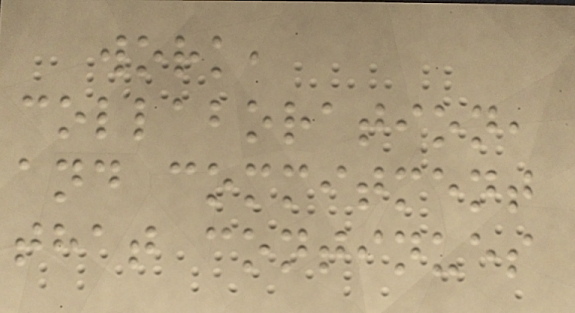work,
collaboration,
and commitment
that continues
